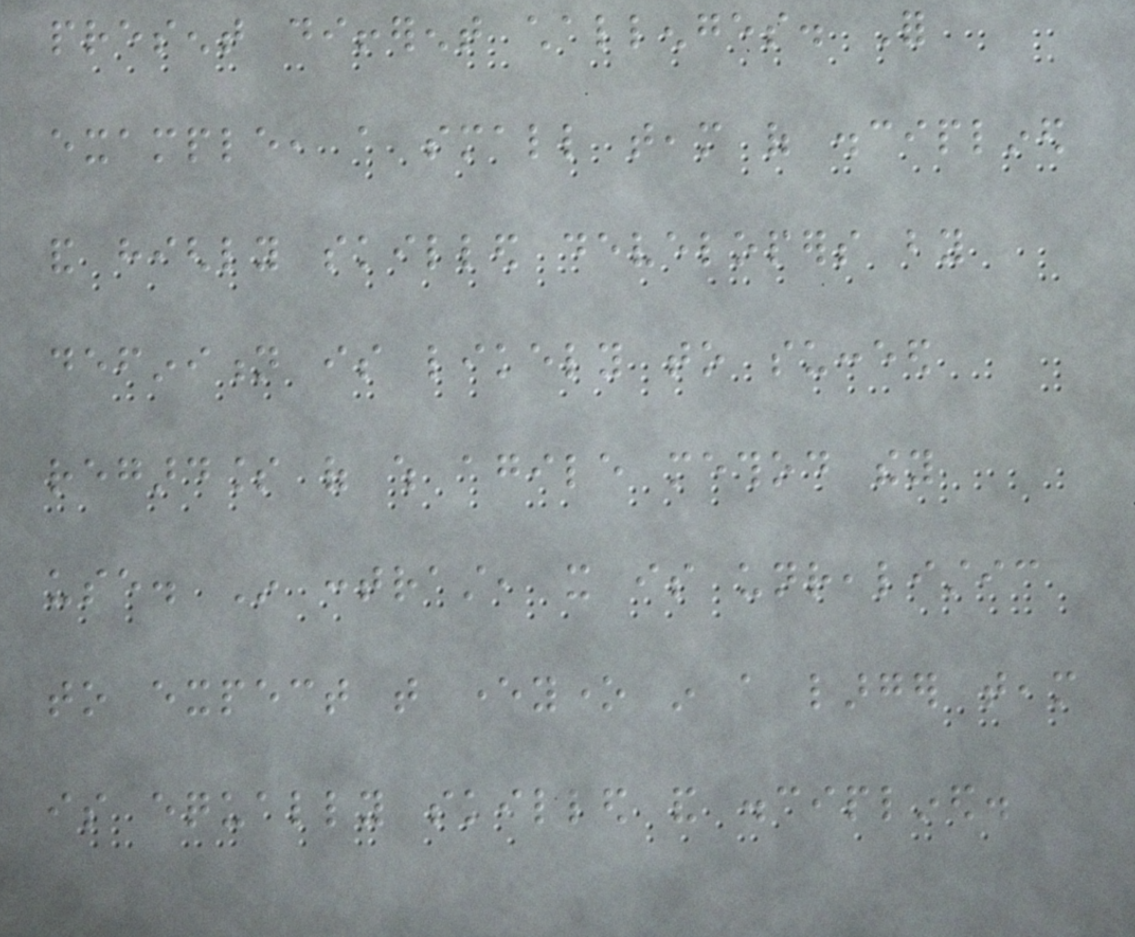present different challenges. For
example, a small team of disciplined
and highly skilled developers by
definition is likely to succeed
regardless of which agile method they
use. In contrast, it is unrealistic
to expect that everyone in a larger team
is equally skilled and disciplined.
